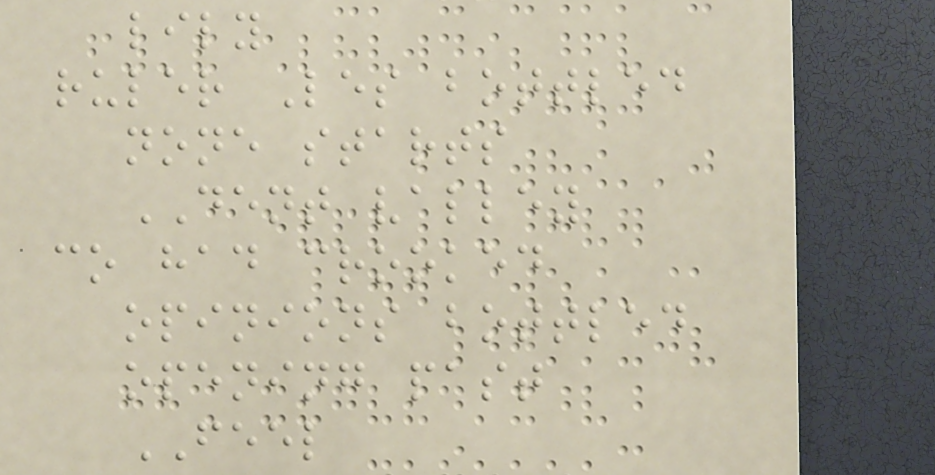lily
ruler Les bottled
none starts
DENT valley
co had crooked
opinions bottled
opening past
FEEL
